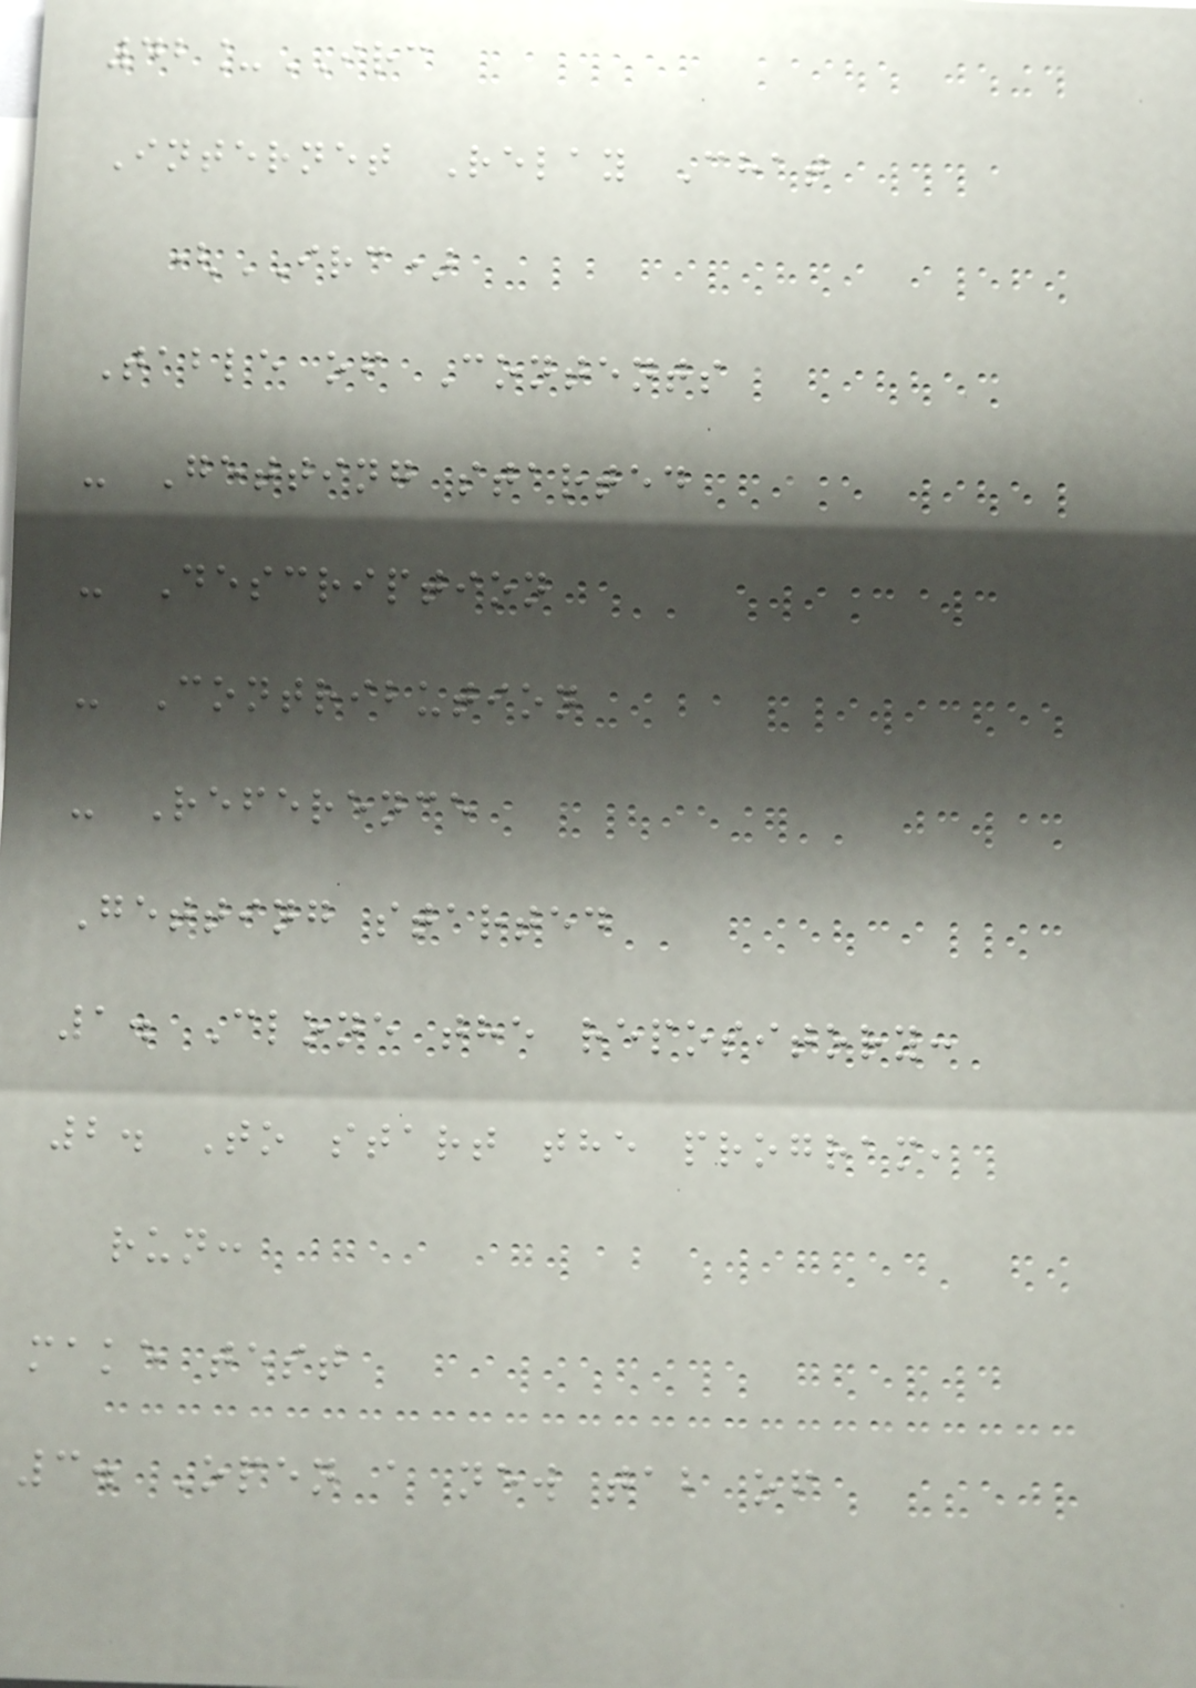42_IRC
Internet Relay Chat
(IRC)
Table of Contents
- Getting started
- Description
- Contribution
- Reference
Getting started
1. Clone the repository:
2. To start the program,
run:
make test
3. Open a new tab of
